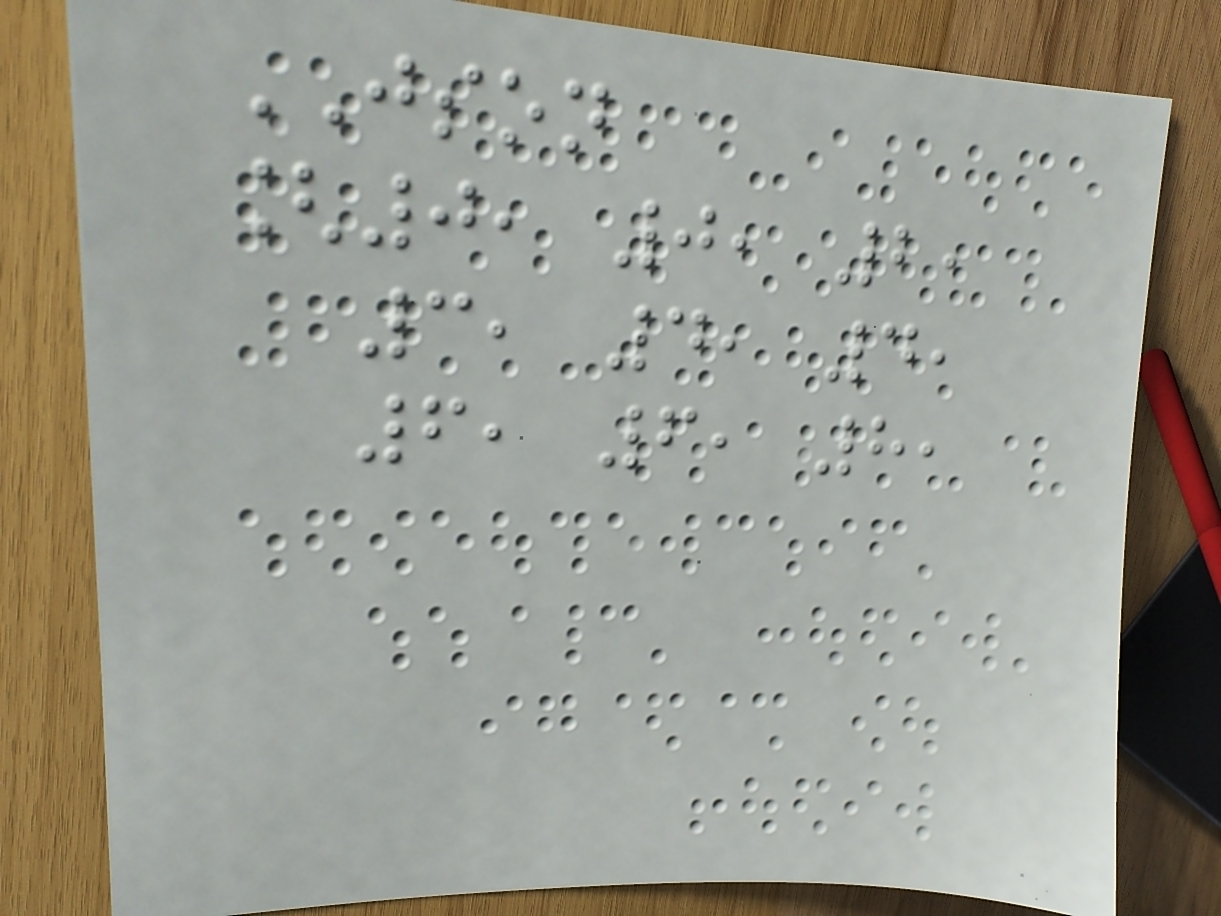JSON
[0, 0, 2,
3, 4, 4,
6, 6, 8,
